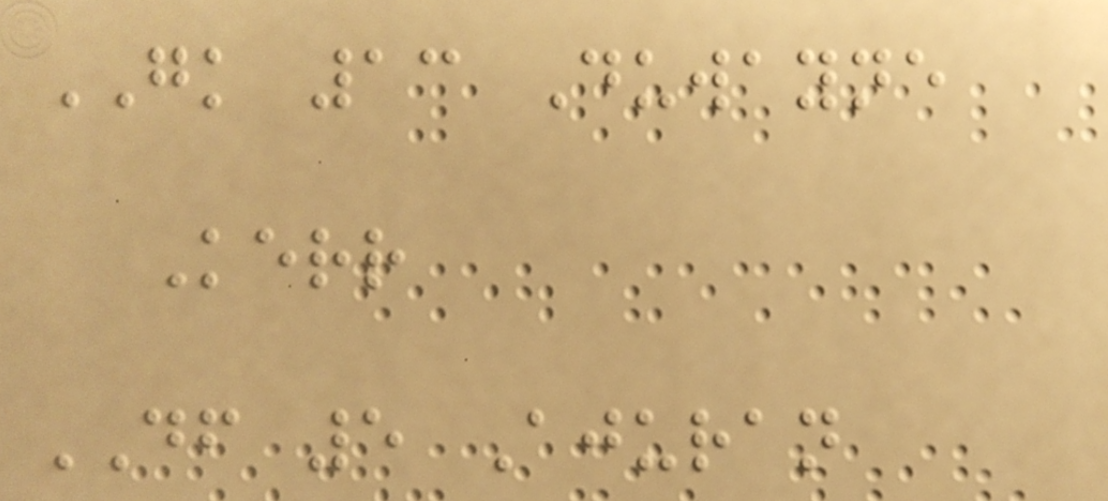GK 13 Duwayne
Kerr
DF 5 Ajuran
